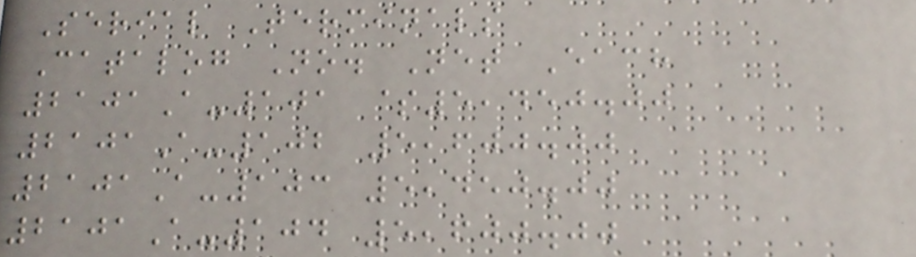Serial Terminals
Catalog No. Net Each
2101A-101 $5,450.00
2101A-102 5,600.00
2101A-103 5,450.00
2101A-104 5,600.00
